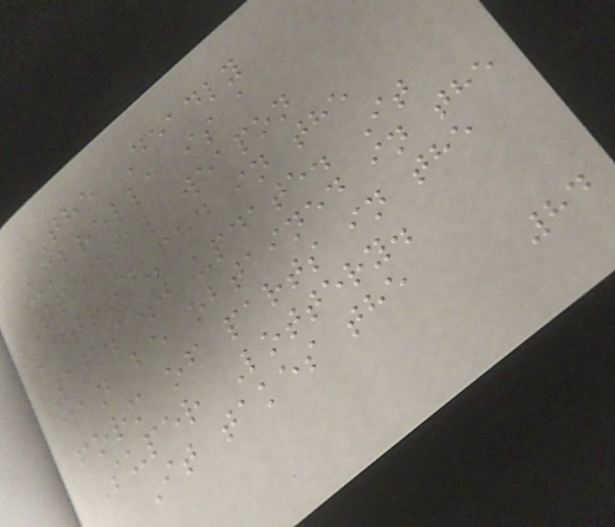The Deadly
Umbrella is a
Special weapon
introduced in the
16.1.0 update. It
can be obtained in the
form of parts in the
Super Lottery.
It takes the
84
